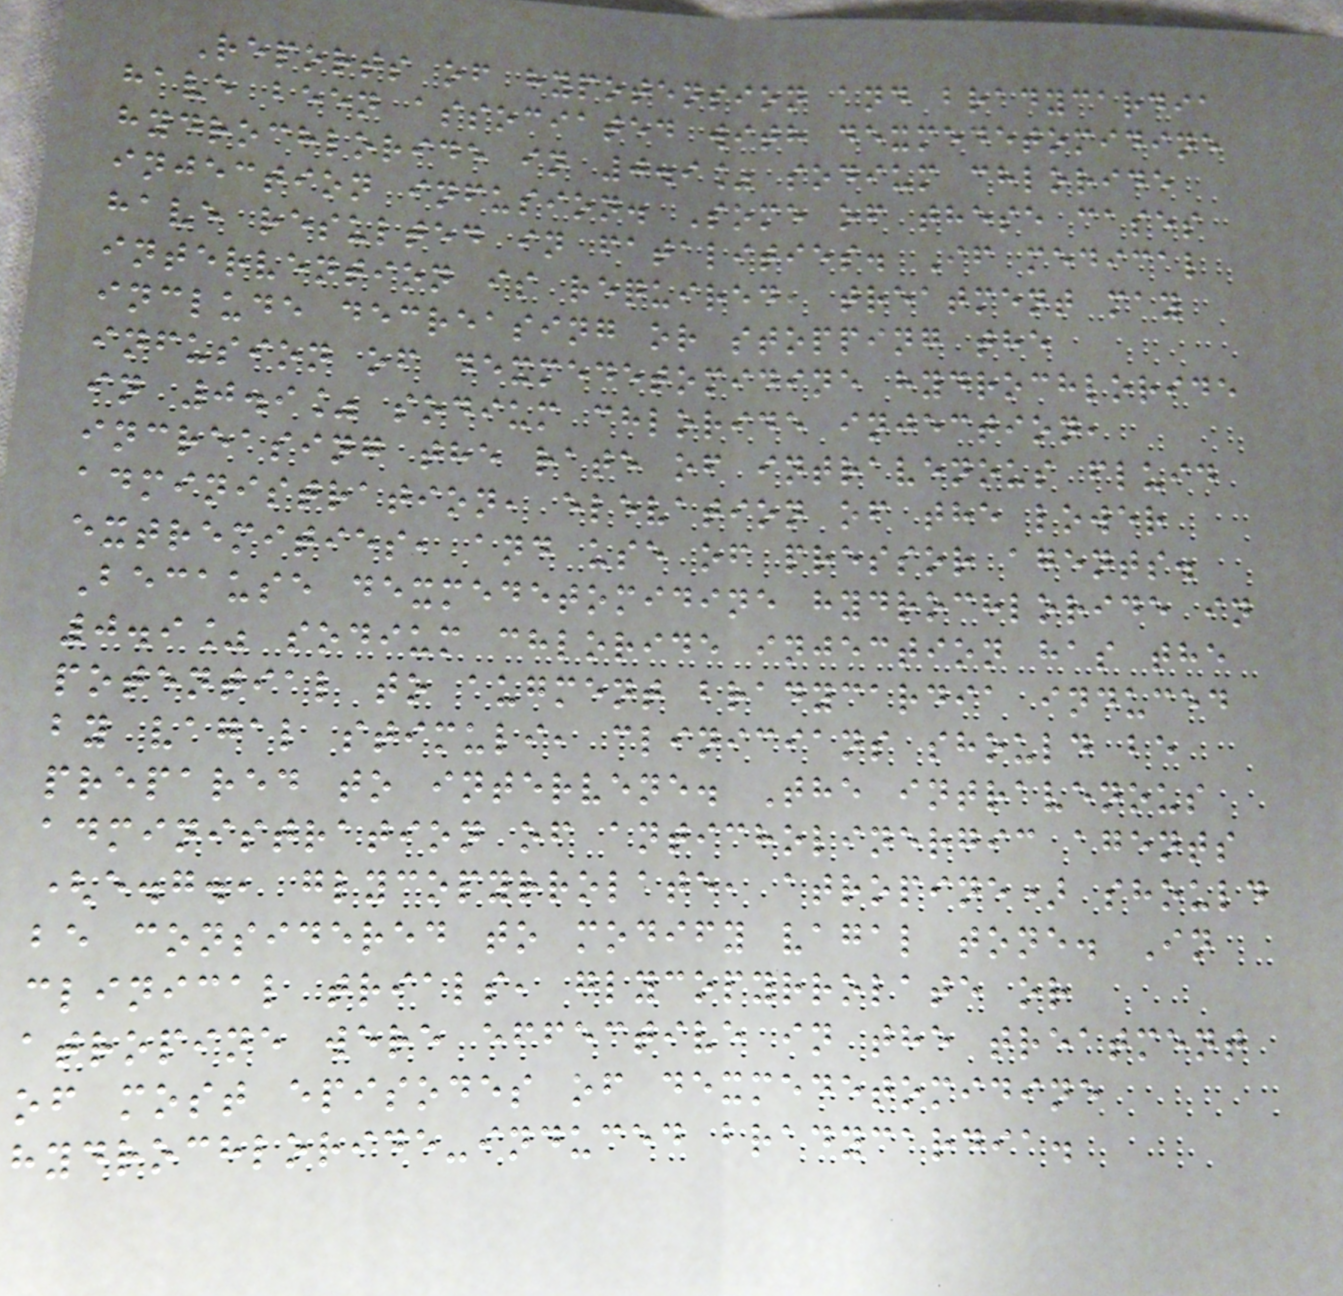Reports of hypotension and bradycardia
have been associated with dexmedetomidine
hydrochloride in 0.9% sodium chloride
injection infusion. Some of these cases
have resulted in fatalities. If medical
intervention is required, treatment may
include decreasing or stopping the
infusion of dexmedetomidine hydrochloride
in 0.9% sodium chloride injection,
increasing the rate of intravenous fluid
administration, elevation of the lower
extremities, and use of pressor agents.
Because dexmedetomidine hydrochloride in
0.9% sodium chloride injection has the
potential to augment bradycardia induced
by vagal stimuli, clinicians should be
prepared to intervene. The intravenous
administration of anticholinergic agents
(e.g., glycopyrrolate, atropine) should
be considered to modify vagal tone. In
clinical trials, glycopyrrolate or
atropine were effective in the treatment
of most episodes of dexmedetomidine
hydrochloride-induced bradycardia.
